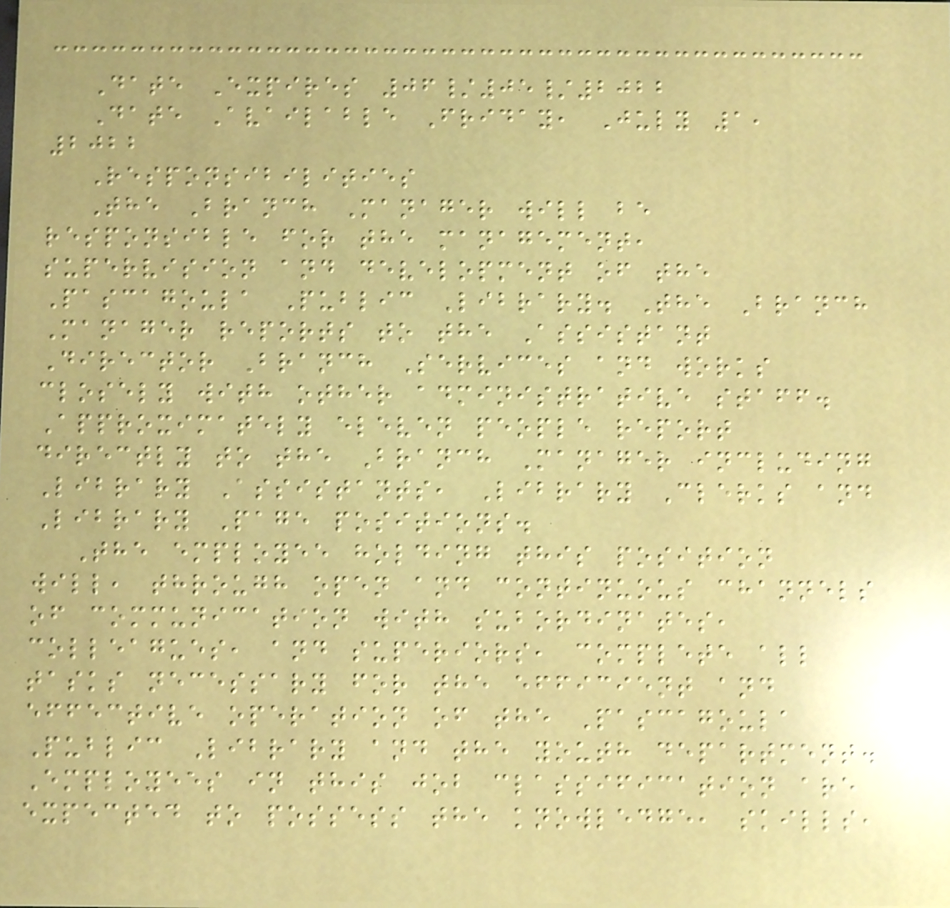Date Expires 06/05/2022
Date Available Friday, July 1,
2022
Responsibilities
The Branch Manager will be
responsible for the management,
supervision and development of the
Pascagoula Public Library. The Branch
Manager reports to the Assistant
Director Branch Services and works
closely with other administrative staff.
Approximately eleven people report
directly to the Branch Manager including
Library Assistants, Library Clerks and
Library Page positions.
The employee holding this position
will, through open and continuous channels
of communication with subordinates,
colleagues, and superiors, complete all
tasks necessary for the efficient and
effective operation of the Pascagoula
Public Library and the youth department.
Employees in this job classification are
expected to possess the knowledge, skills,
